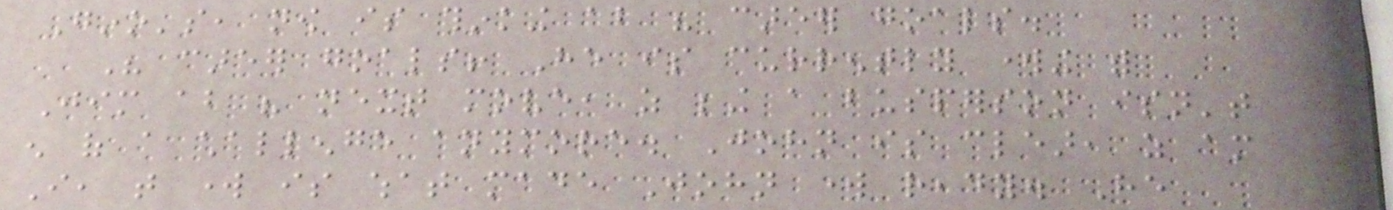Gino's, now is thinking about his career goals.
His career goals! He is currently working with
Jim about his next move, as being a busperson isn't
enough of a challenge anymore. John is clear, as am
I, that work is what made John work ready. He
